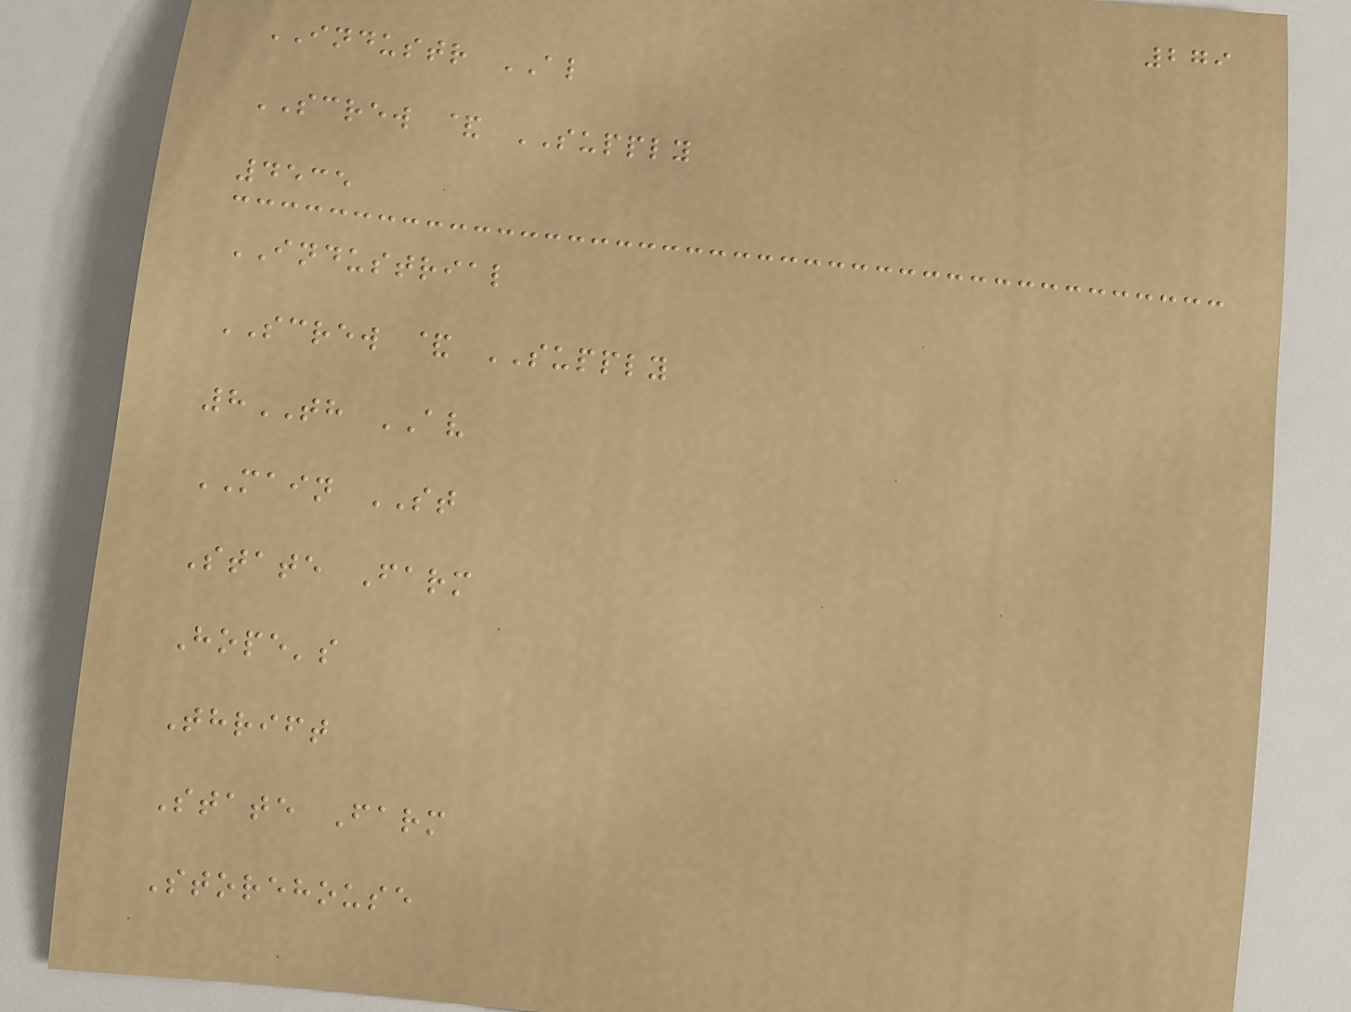279
INDUSTR AL
SCREW & SUPPLY
4535
INDUSTRIAL
SCREW & SUPPLY
8TH AV
MAIN ST
State Farm
Hope's
Thrift
State Farm
Storehouse
